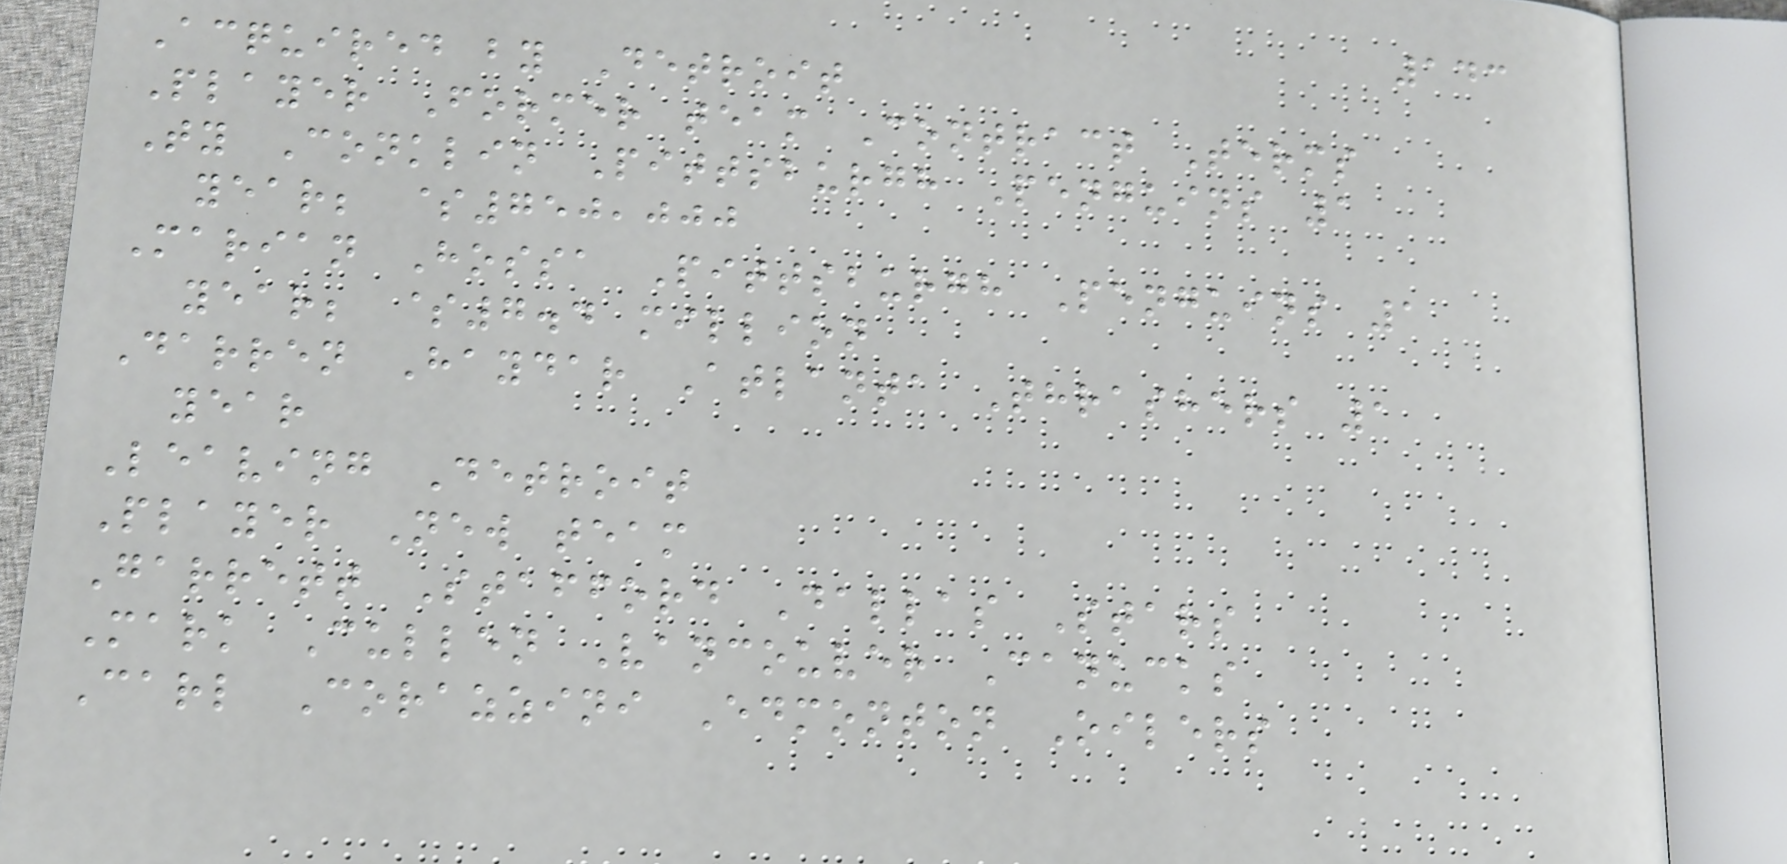143
Acquired by Detroit
Player Former team Contract Terms
Ty Conklin Pittsburgh Penguins 1
year; $750,000
Marian Hossa Pittsburgh Penguins 1
year; $7.4 million
Darren Haydar Atlanta Thrashers 1
year
Leaving Detroit
Player New team
Garrett Stafford Dallas Stars
Mark Cullen Vancouver Canucks
Carl Corazzini Edmonton Oilers
